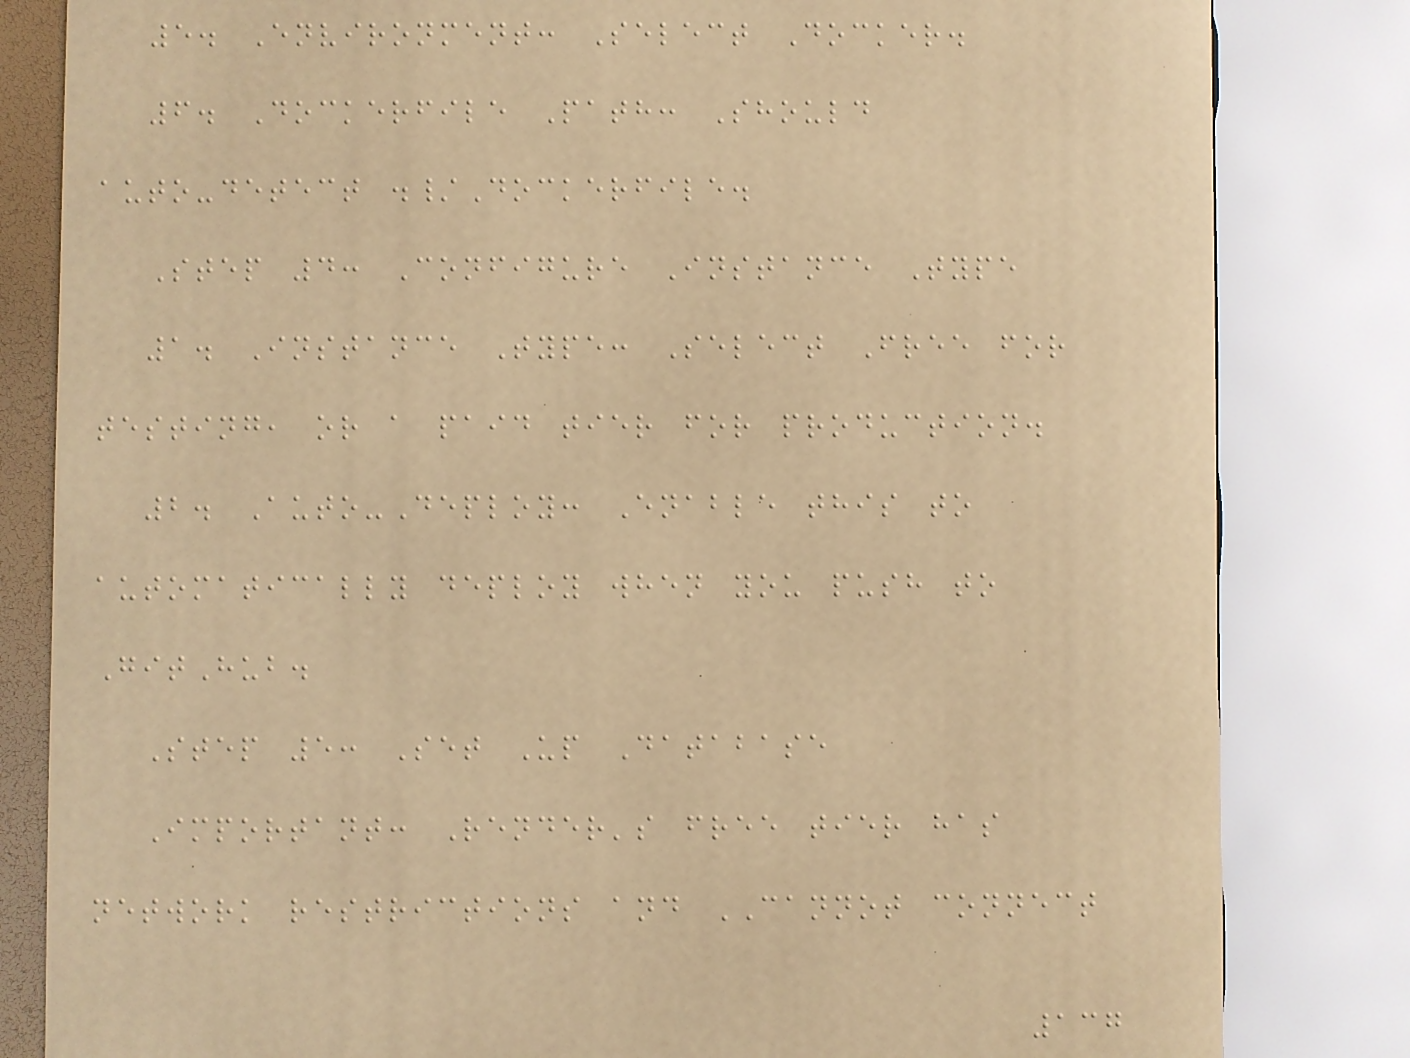5. Environment: Select Docker.
6. Dockerfile Path: Should
auto-detect ./Dockerfile.
Step 4: Configure Instance Type
1. Instance Type: Select Free for
testing, or a paid tier for production.
2. Auto-Deploy: Enable this to
automatically deploy when you push to
GitHub.
Step 5: Set Up Database
Important: Render's free tier has
network restrictions and CANNOT connect
137
